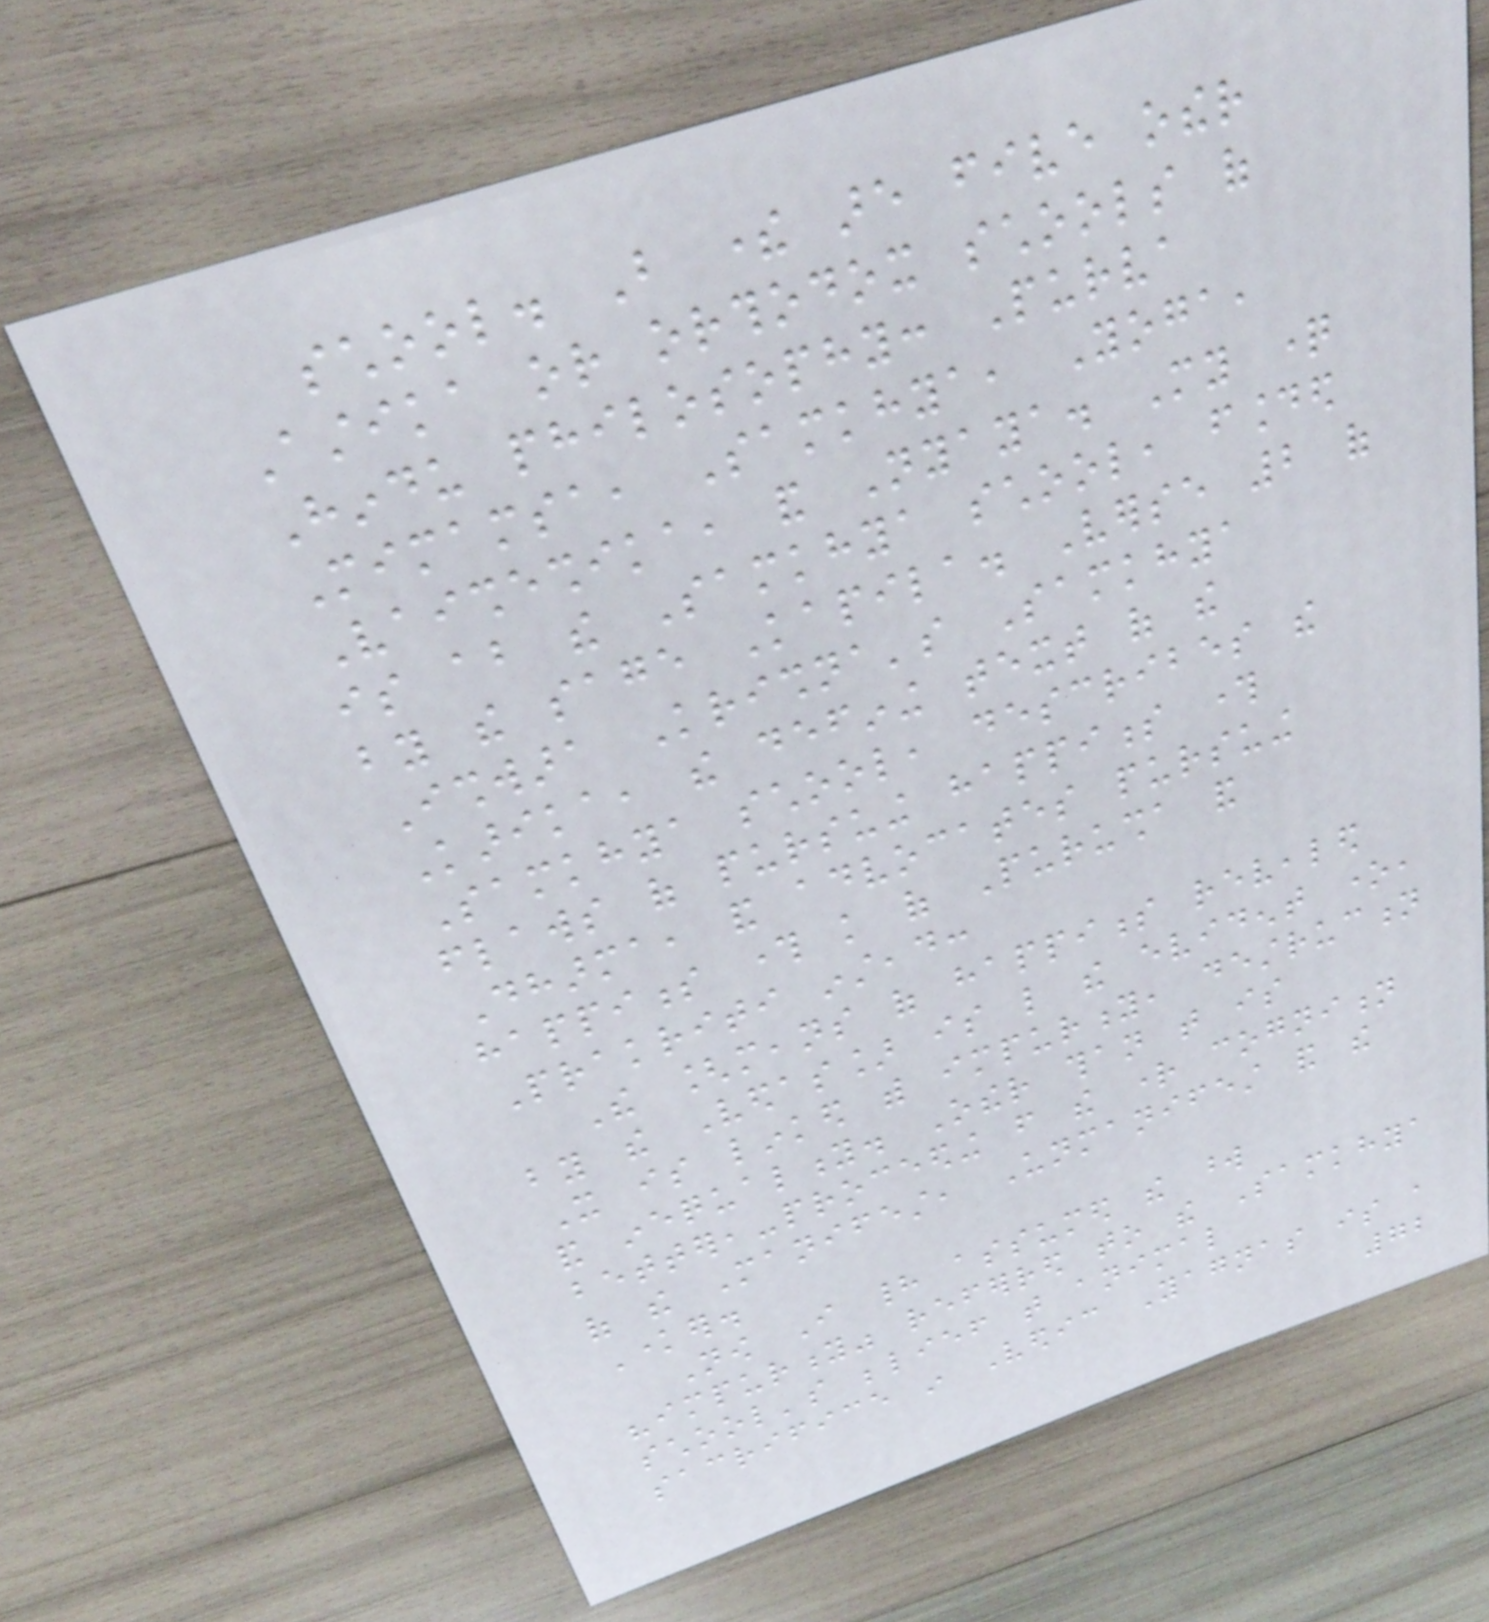school. But there are five other
Astika or orthodox schools of
Hindu philosophy: Purva
Mimamsa, Samkhya, Yoga,
Vaisheshika, and Nyaya. My question
is about the Samkhya school, founded
by the sage Kapila. Verse 2 of
Ishwara Krishna's Samkhya
Karika, the defining text of the
Samkhya school, describes the
flaws of pursuing happiness through
Dharma, and advocates pursuing
happiness through knowledge of Purusha and
Prakriti instead:
The [means of happiness revealed
by the Vedas] is like the evident one,
It is linked with impurity, destruction
and inequality. Other than that is
better,-proceeding from the right cognition
of the Manifest, Unmanifest and the
Knower.
Now I had assumed the word
"impurity" referred to the Samkhya
school's belief that animal
sacrifice in Vedic Yagnas is a
72
